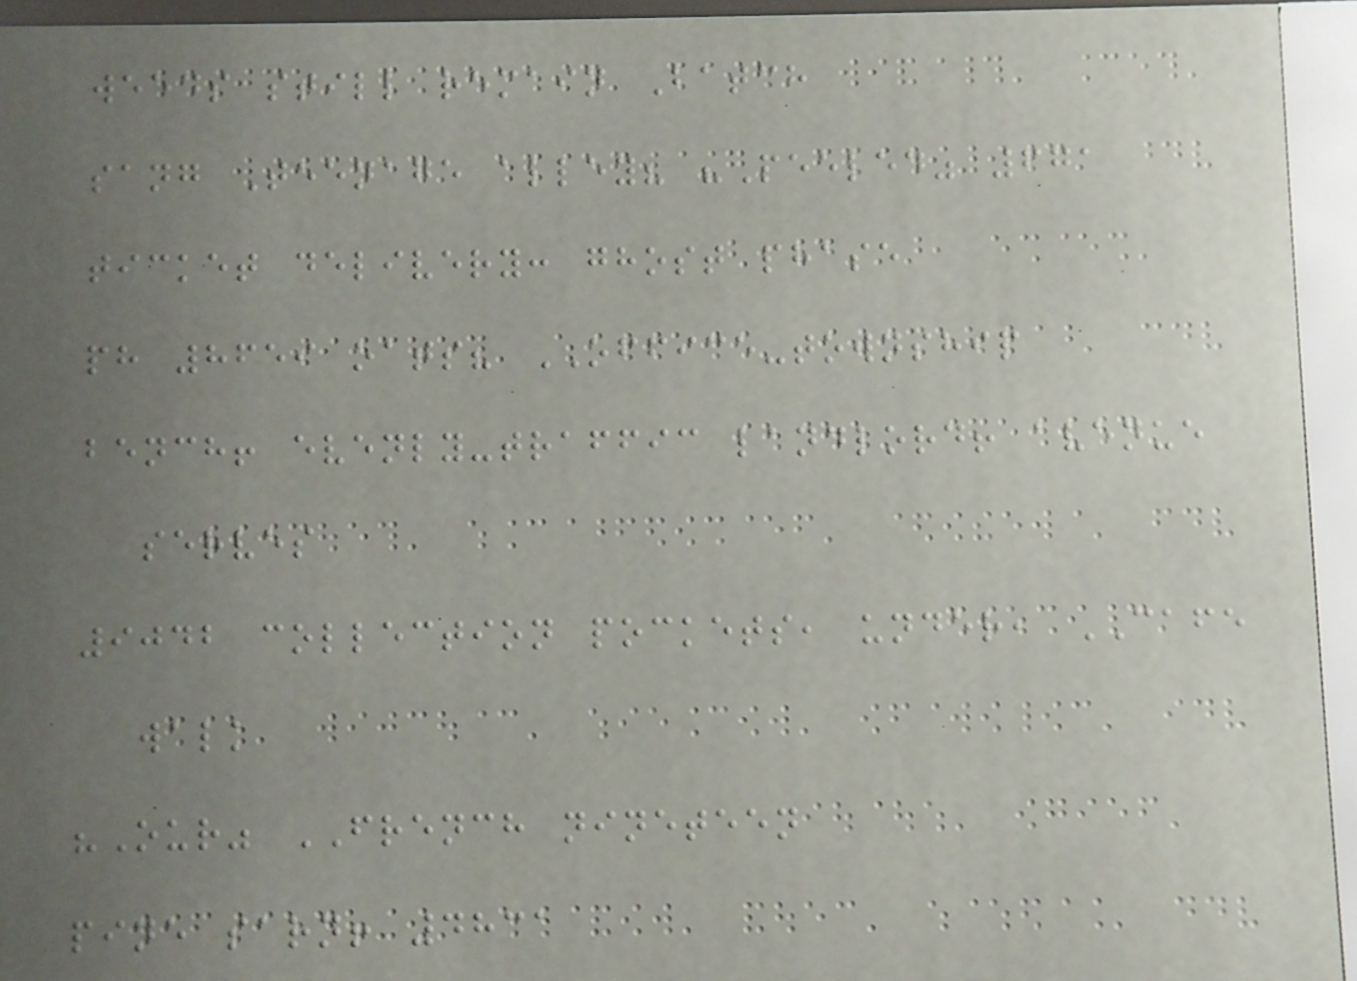weeds still remain Batch
sang Teenage alley? "Peeled" 671
ticket delivery: ghost phase
ph 8659 oats? OFFICE-township
bench! evenly-traffic landlord! avenue
serves
9042 collection pockets, under, CAFE
walk
"Our" FRENCH nineteen
pine sarn! 4831
